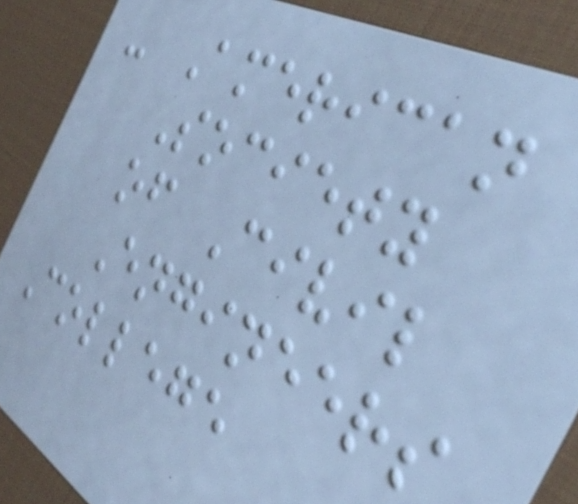- American
Society
of Civil
Engineers
College
